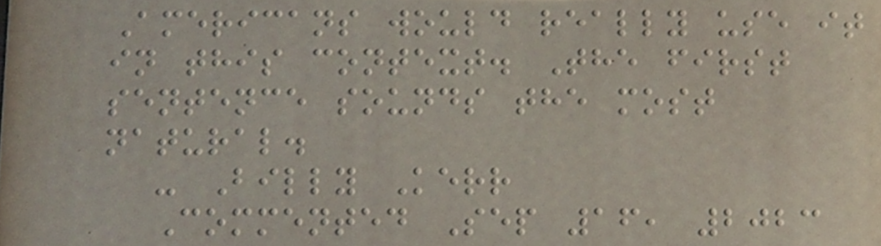Americans would really use it
in this context. The first
sentence sounds the most
natural.
- Billy Kerr
Commented Sep 16, 2023
